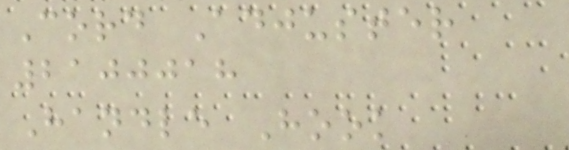Cord Adjuster
2100018
Handle Hook
